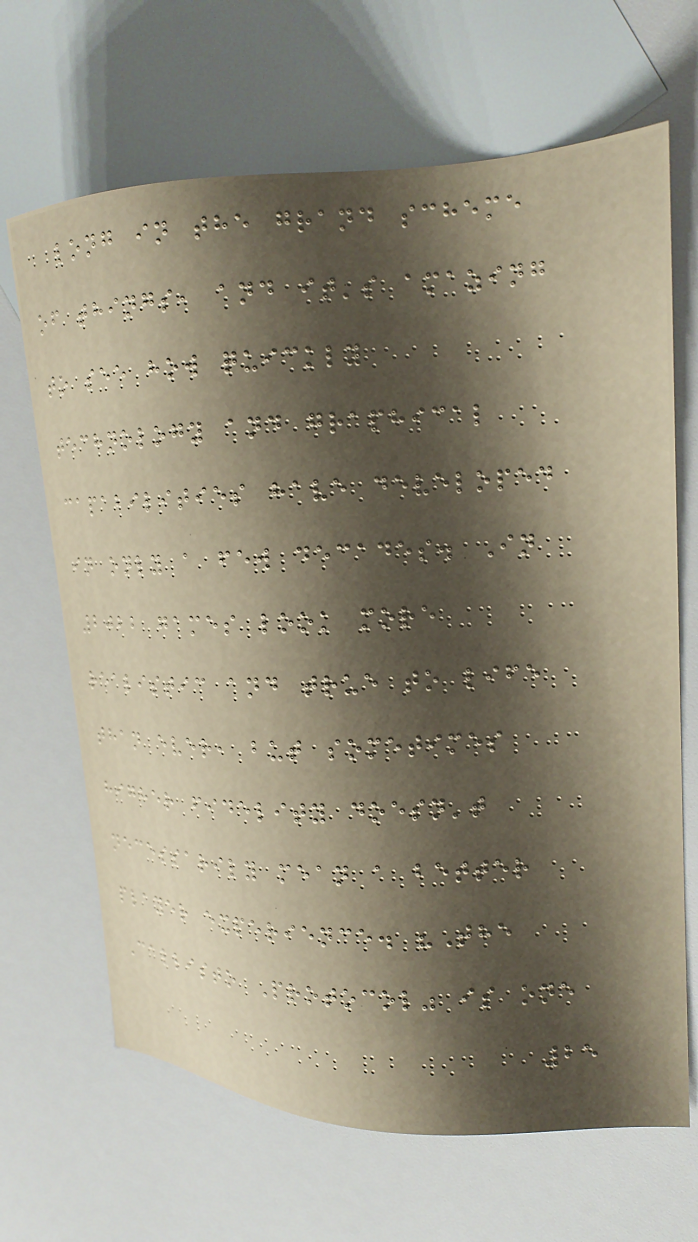long in the grand scheme
of things, and it's amazing
to see how quickly
technology and graphical
capabilities have developed
in only a few decades. In
2022 games look more
realistic and true to life
than ever, but sometimes
higher fidelity doesn't
necessarily mean a better
player experience. "The
Callisto Protocol" is one
25
